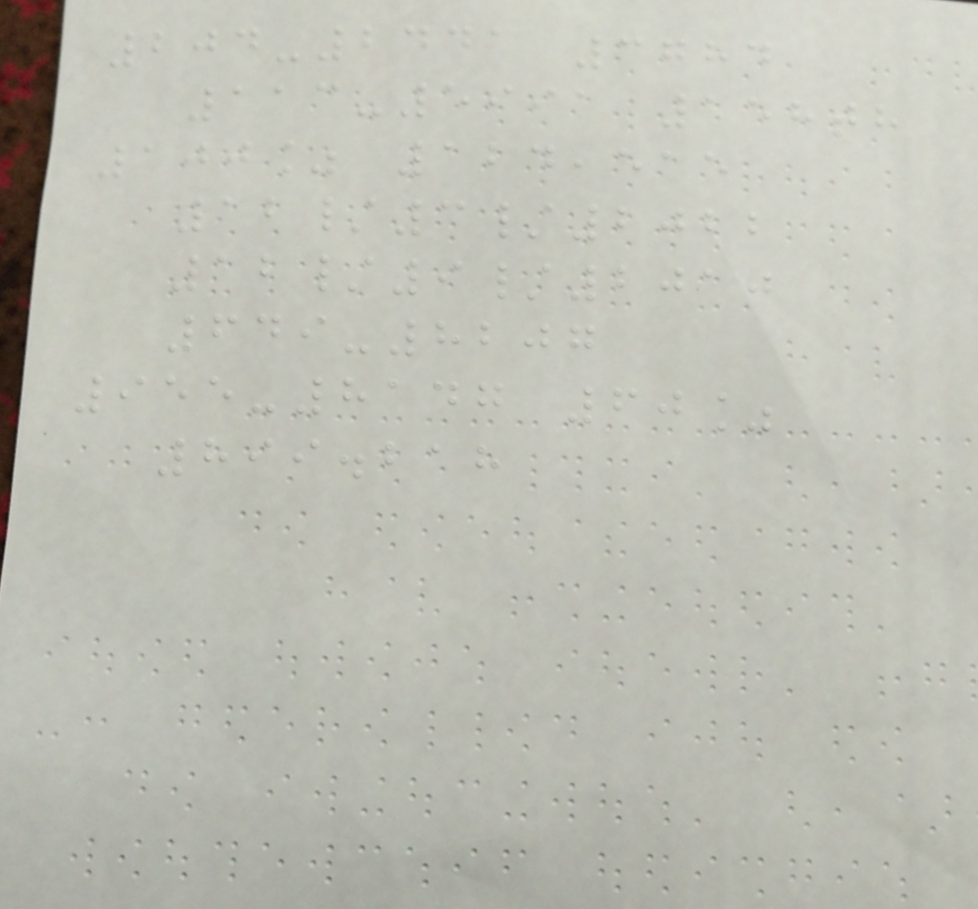204-2441 3784
113-5991 158th
100% 124,515
12/3/2022
12/9/2010
649-8207
955-8147 60%
899.218
